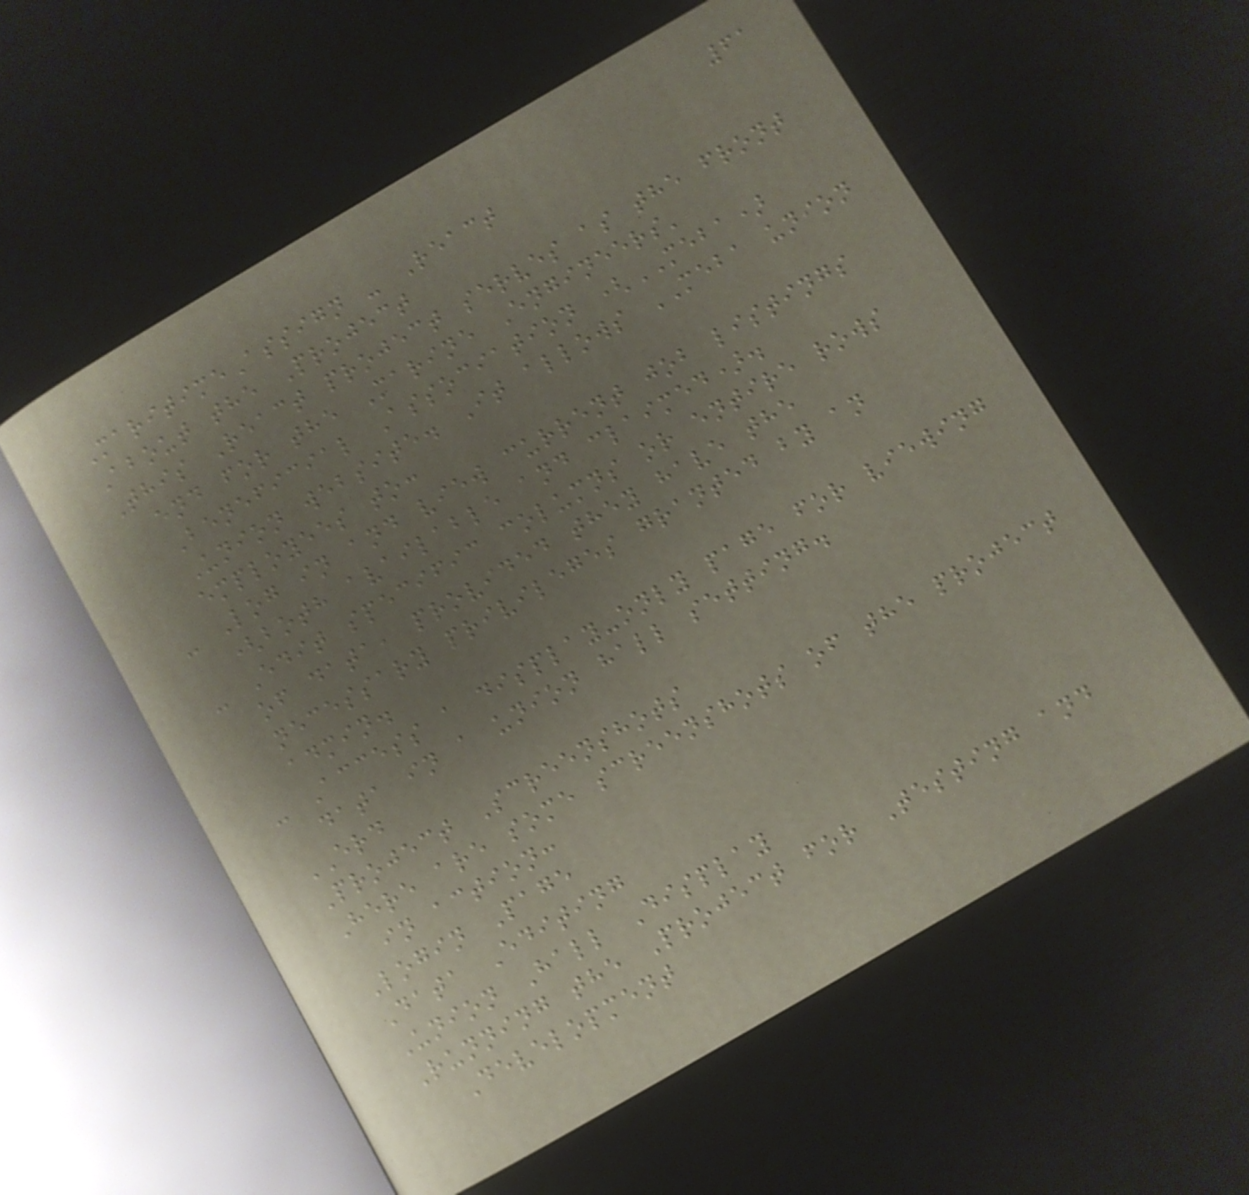61
MaritimeAssign - React
About the Project
This React project serves as the front
end for the Marine Engineers'
Beneficial Association (MEBA)
Union website. It allows MEBA union
employees to:
- Log in and view current job listings
(both available and claimed).
- Edit specific columns or entire rows
of data, provided they have the
necessary privileges granted by an
admin.
- Access a display-only page for viewing
data in a union hall setting.
ERD
Project Screenshots
Here are some screenshots of the project
in action:
Login Page
Data Editing
Union Hall Display
Running the Project for Testing and
Development
